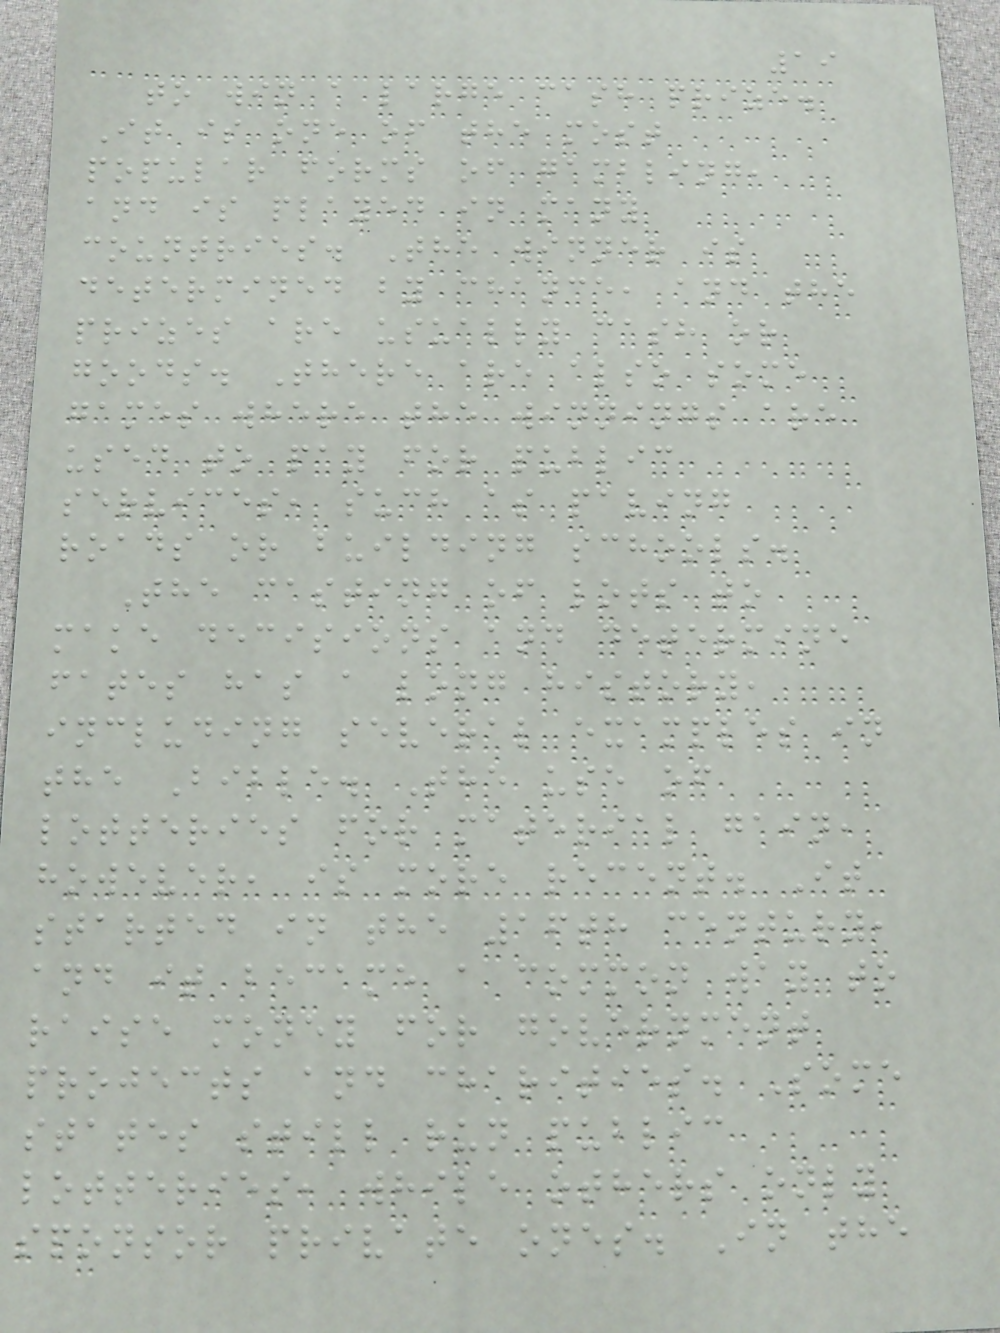19
to win a large cash prize.
It is one of the most
popular forms of gambling,
and is played in many
countries. The winner is
determined by chance, and the
prizes are usually cash or
goods. There are also some
games where the winnings are
used to pay for public
services, such as paving
roads or building schools.
The casting of lots to
make decisions and determine
fates has a long history,
including several examples in
the Bible. The use of
lotteries for material gain,
however, is more recent. It
started in the 16th century,
and it became a common way to
raise money for government
projects and charities. Some
states still run public
lotteries, while others only
sponsor private ones. In the
